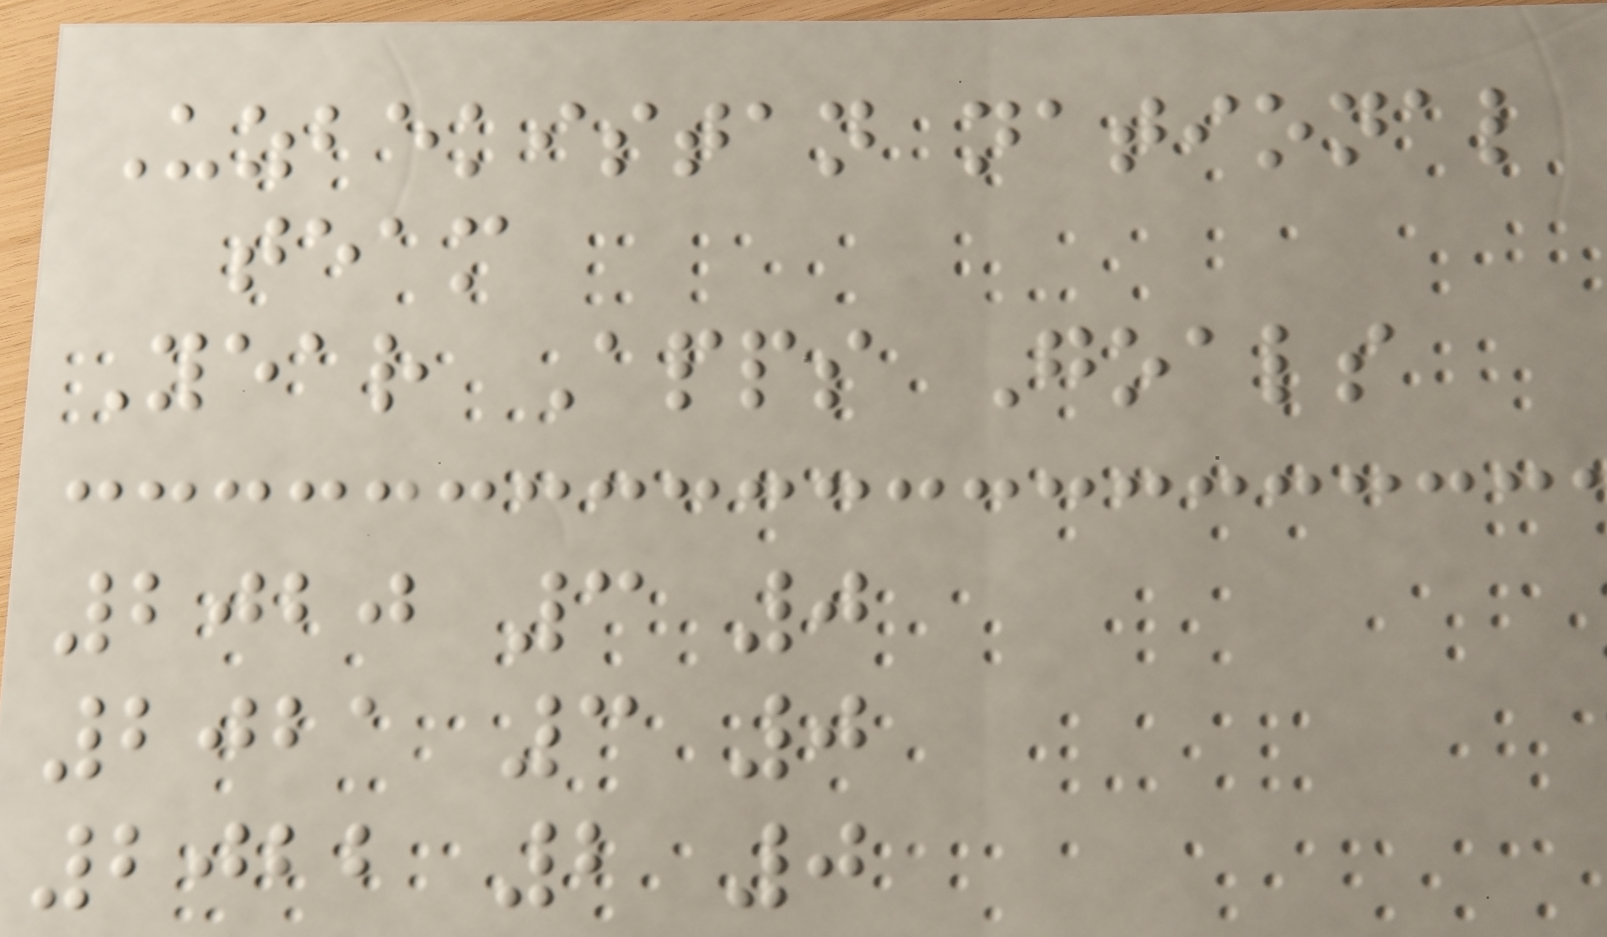Uzbekistan national
team
Year Apps Goals
2020 3 0
2021 3 0
2022 2 0
